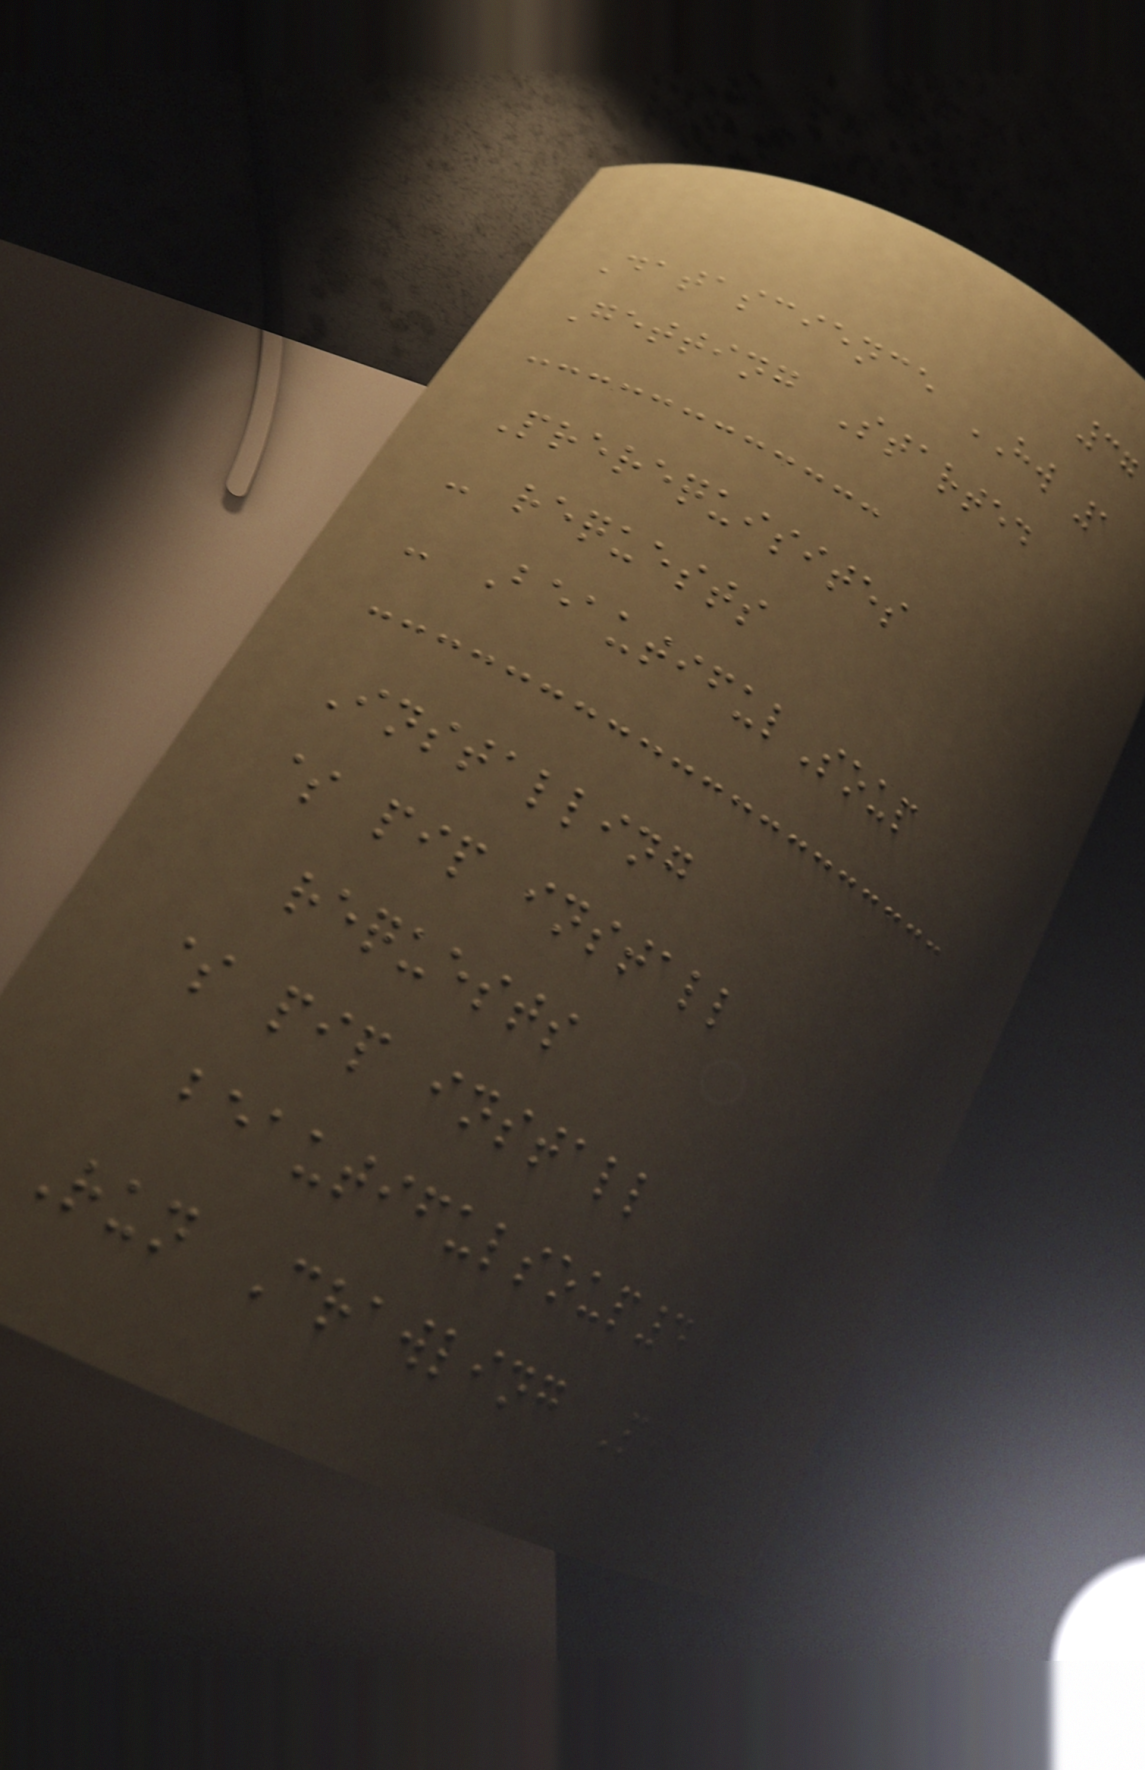37
Datascience HW 1
Getting Started
Prerequisites
- requests
- BeautifulSoup
Installing
$ pip install
requests
$ pip install
beautifulsoup4
Run Crawling Ptt
